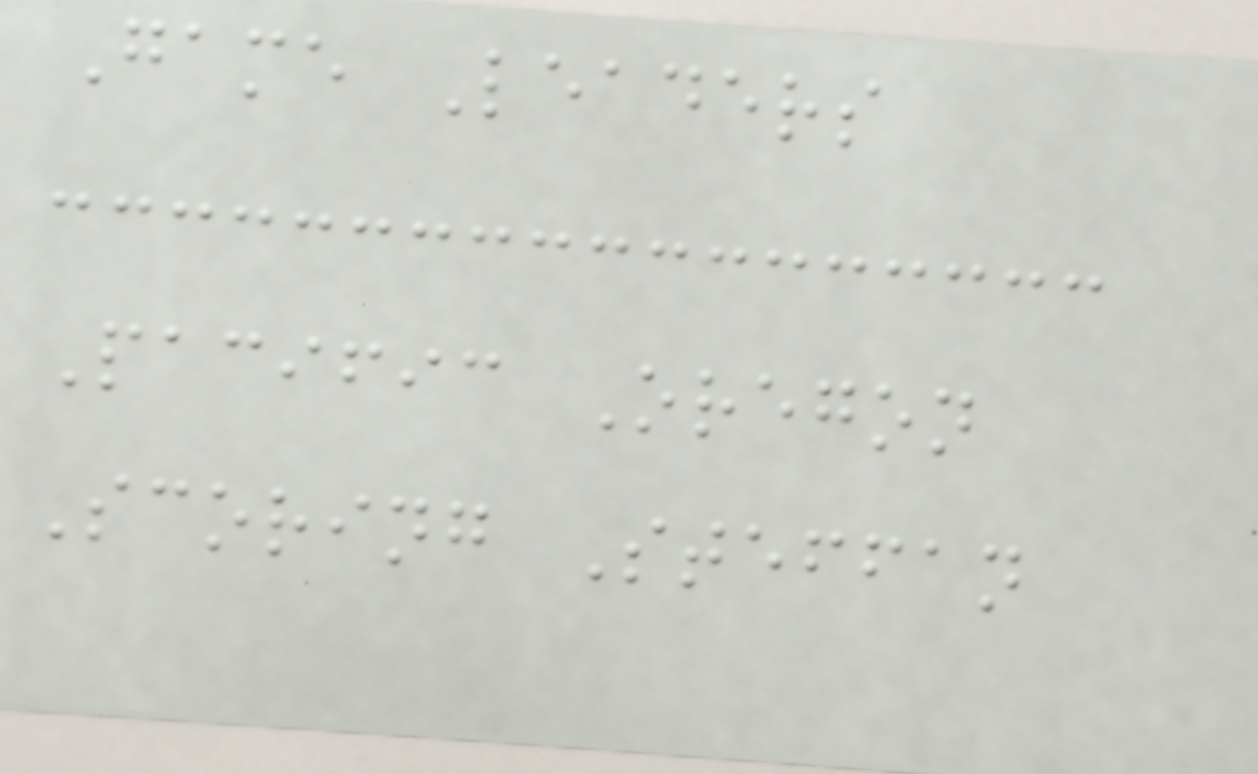Game Leaders
Pacific Oregon
Scoring Steffan
